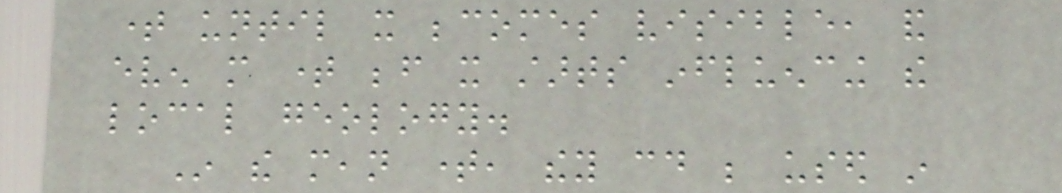time until it becomes visible, and
even more time before it starts influencing the
local geology.
In the mean time, they could be used in
